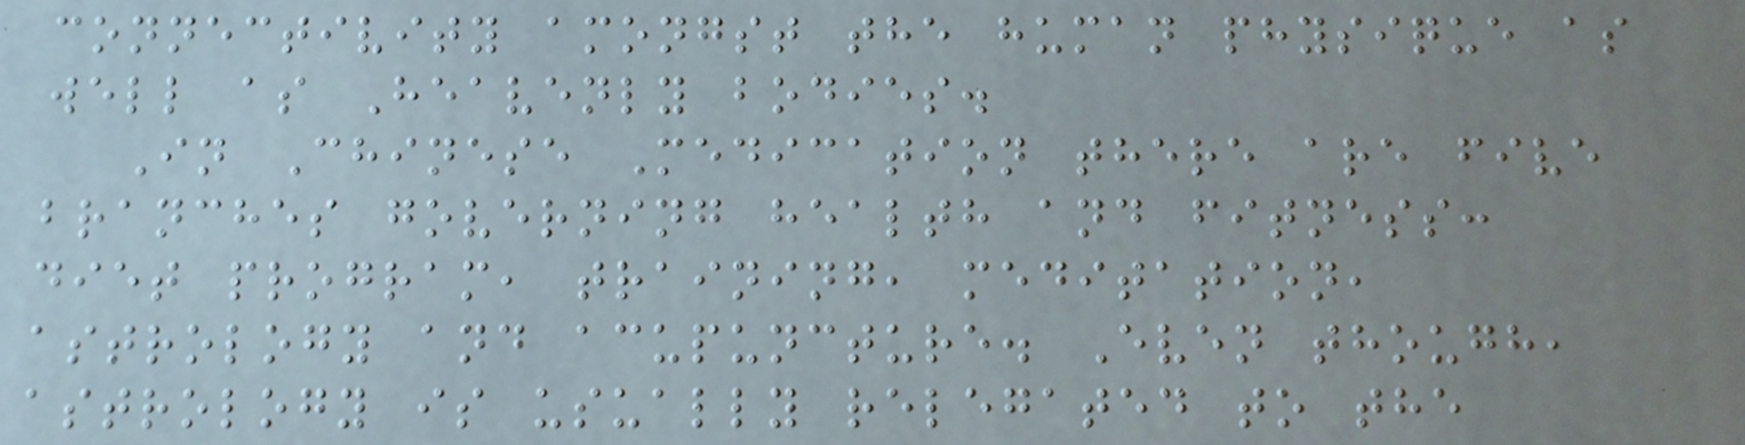connectivity amongst the human physique as
well as Heavenly bodies.
In Chinese Medication there are five
branches governing health and fitness:
diet program, training, meditation,
astrology and acupuncture. Even though,
astrology is usually relegated to the
